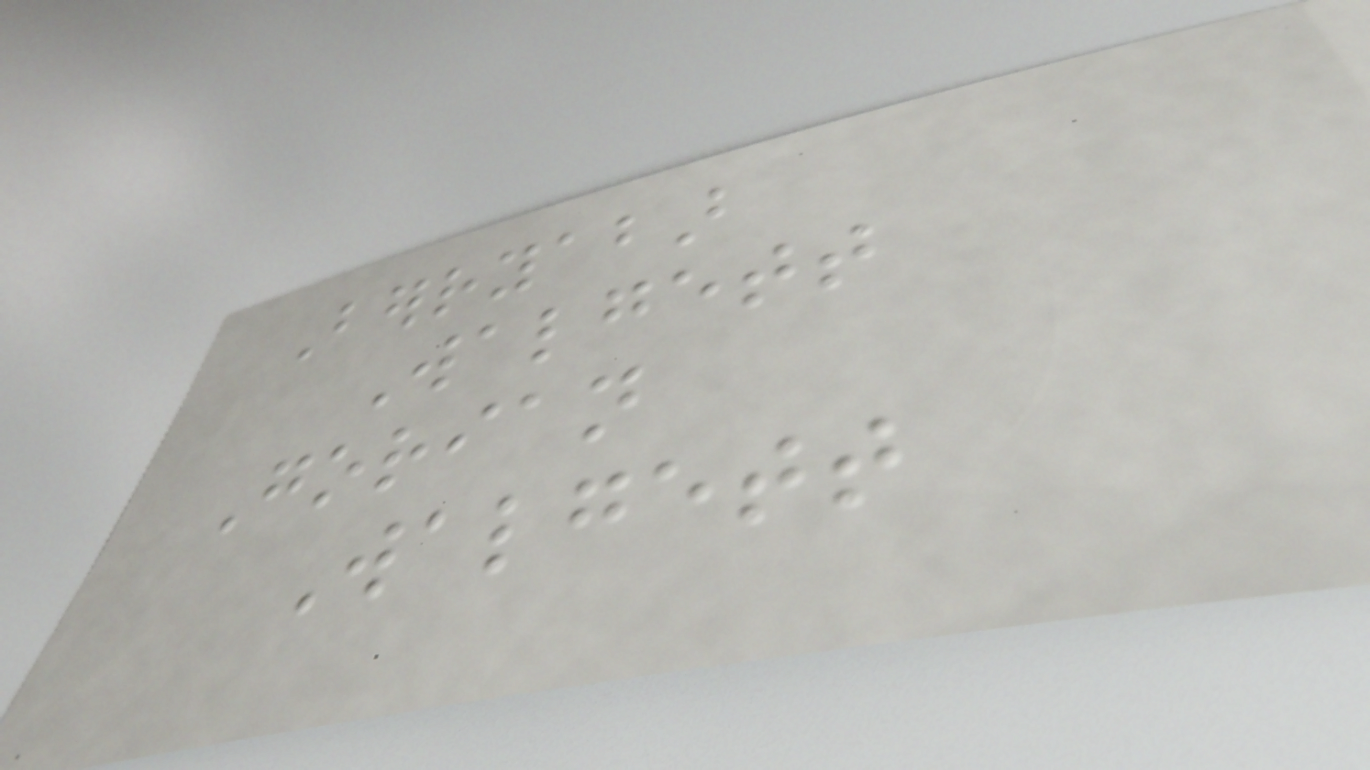Berryabar
Walgett
Gorian
Walgett
